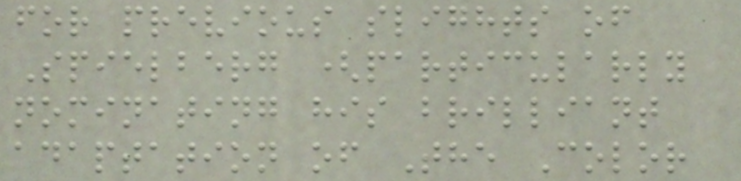for previous slights of
Spielberg (particularly
nominating his brilliant
adaptation of The Color
